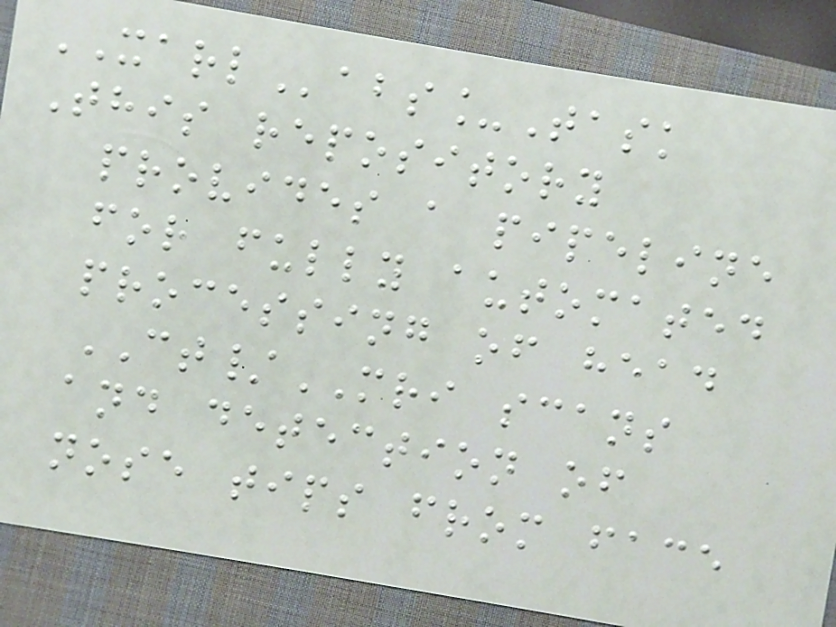XARLabs_Task
This repository
provides a pipeline
for fully automated
processing of head
CT/MRI scans
and detection of
nose tips from face
